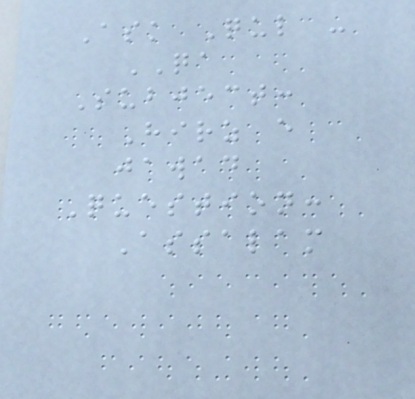Ask Qul -
QA
Subject:
Hirz e
jawad
Question:
Assalam
